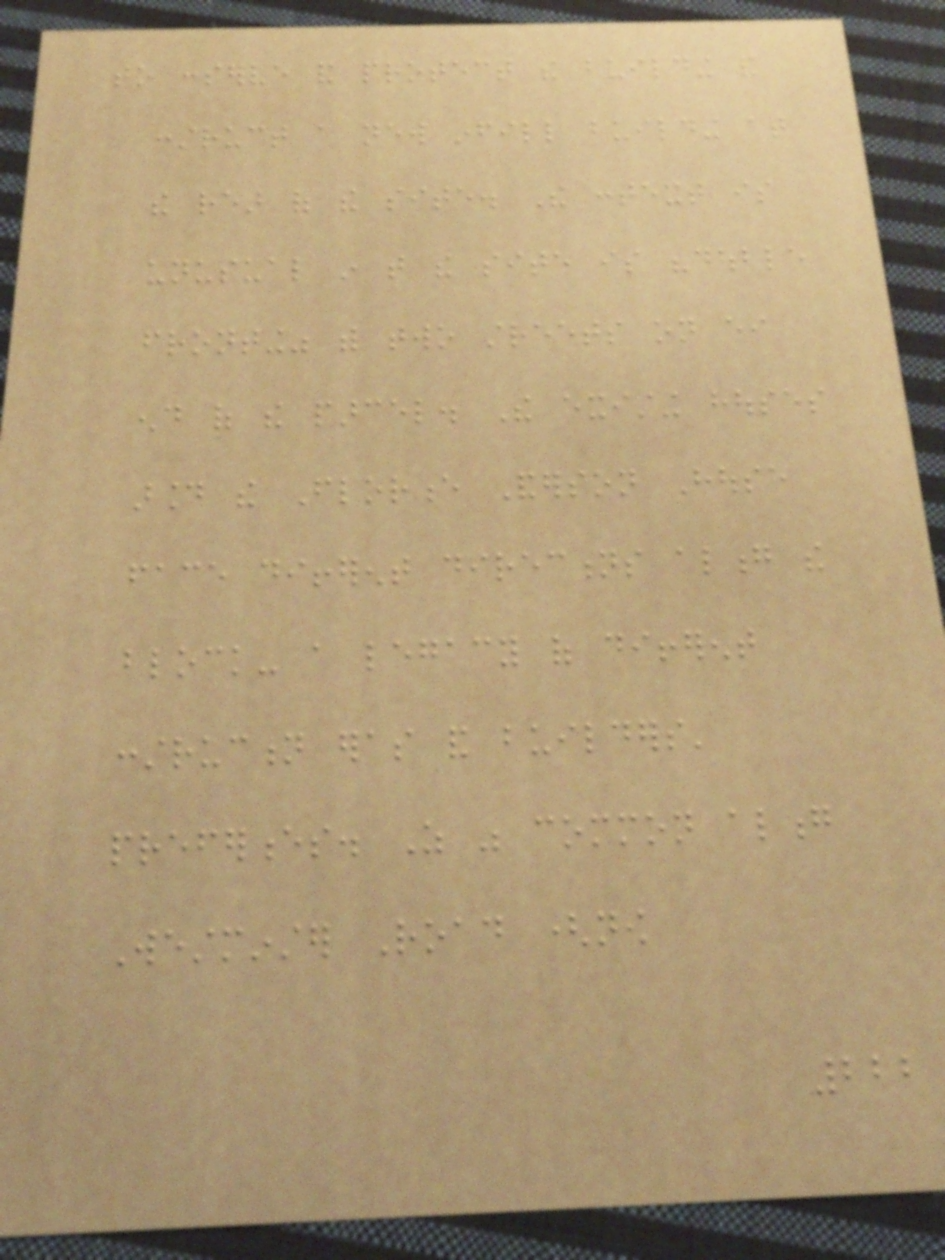to conserve and protect the building and
construct a new infill building at
the rear of the site. The context is
unusual in that the site is "double
fronting" with two streets on either
end of the parcel. The existing houses
around the Florence Anderson House
face different directions along the
block- a legacy of different
construction eras and builders'
preferences. As was common along
Westminster Road (now
222
